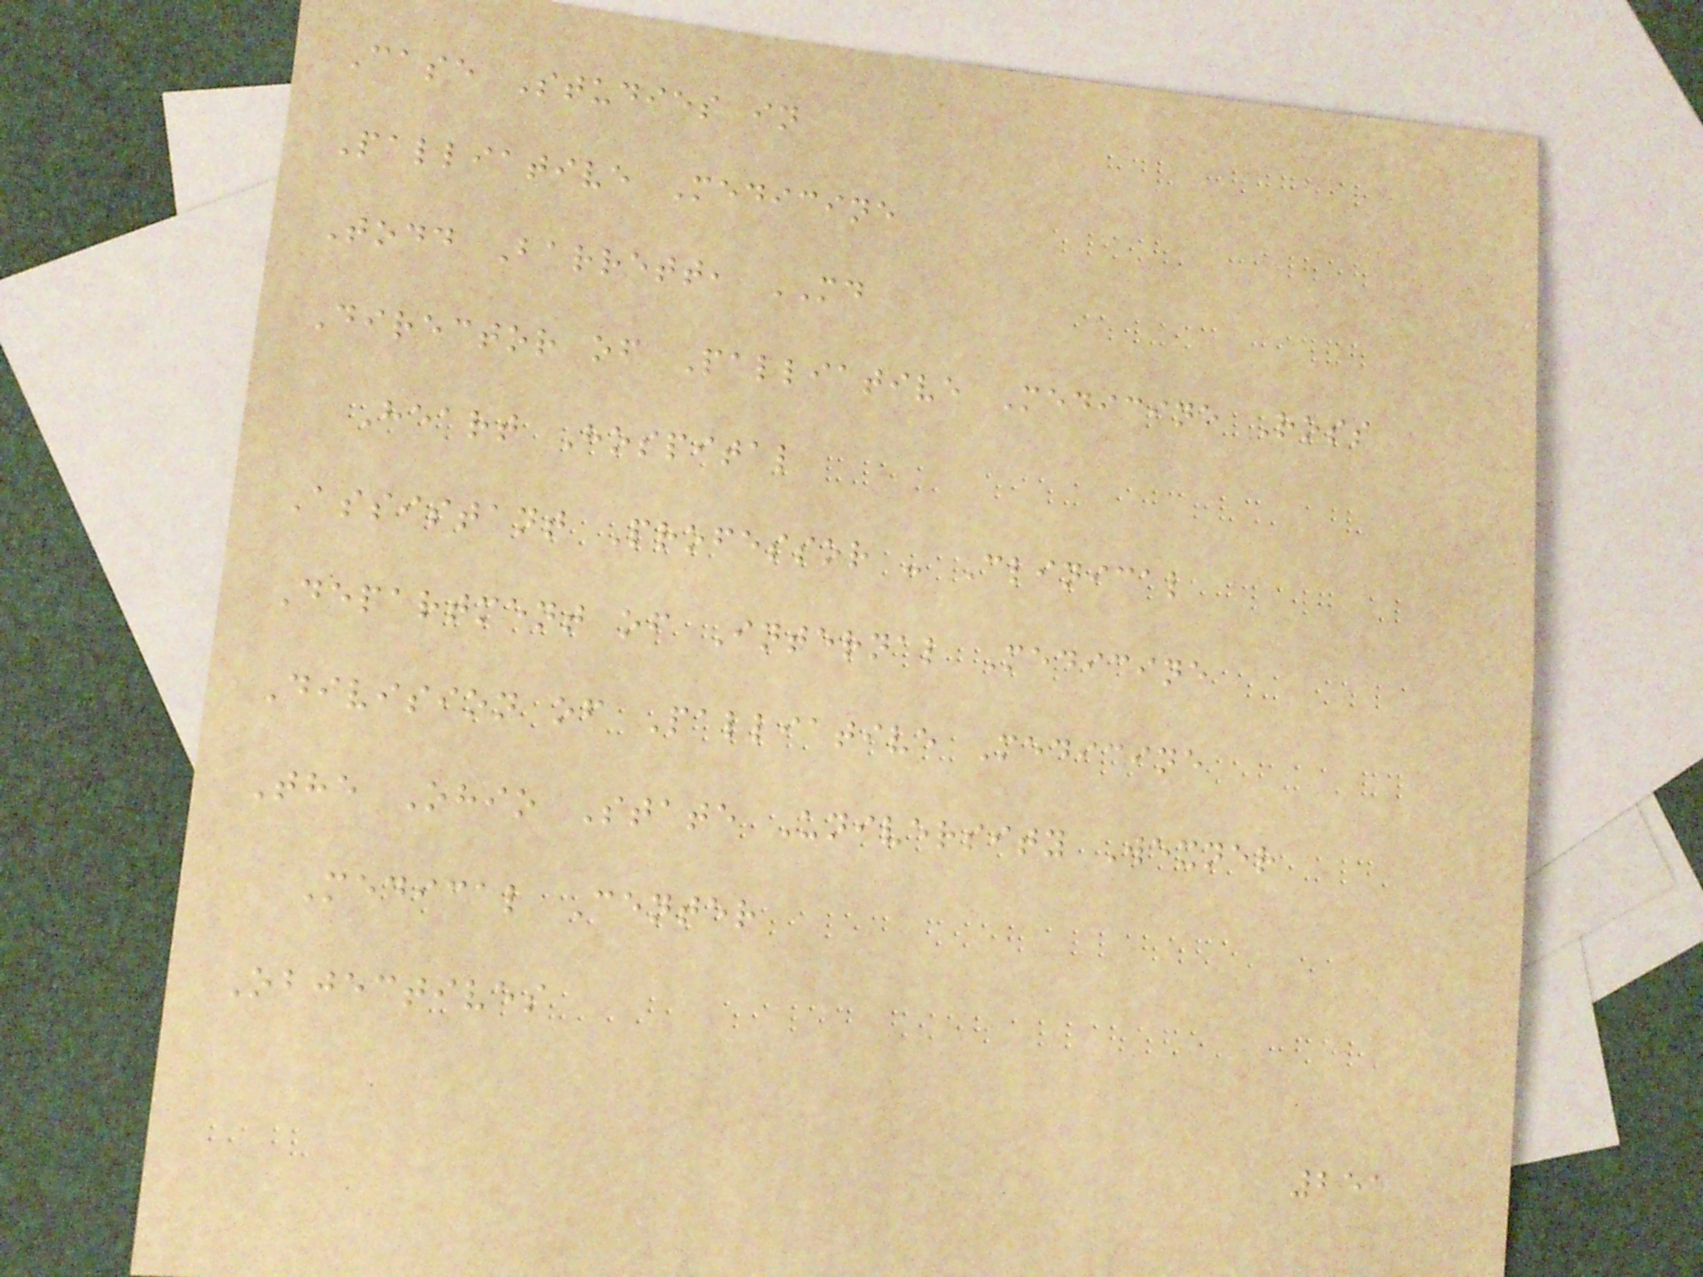Case Studies in
Palliative Medicine
Todd Barrett, MD
Director of Palliative Medicine Ross
Heart Hospital
Assistant Professor - Clinical
Department of Internal Medicine
Division of Palliative Medicine
The Ohio State University Wexner
Medical Center
Objectives
251
